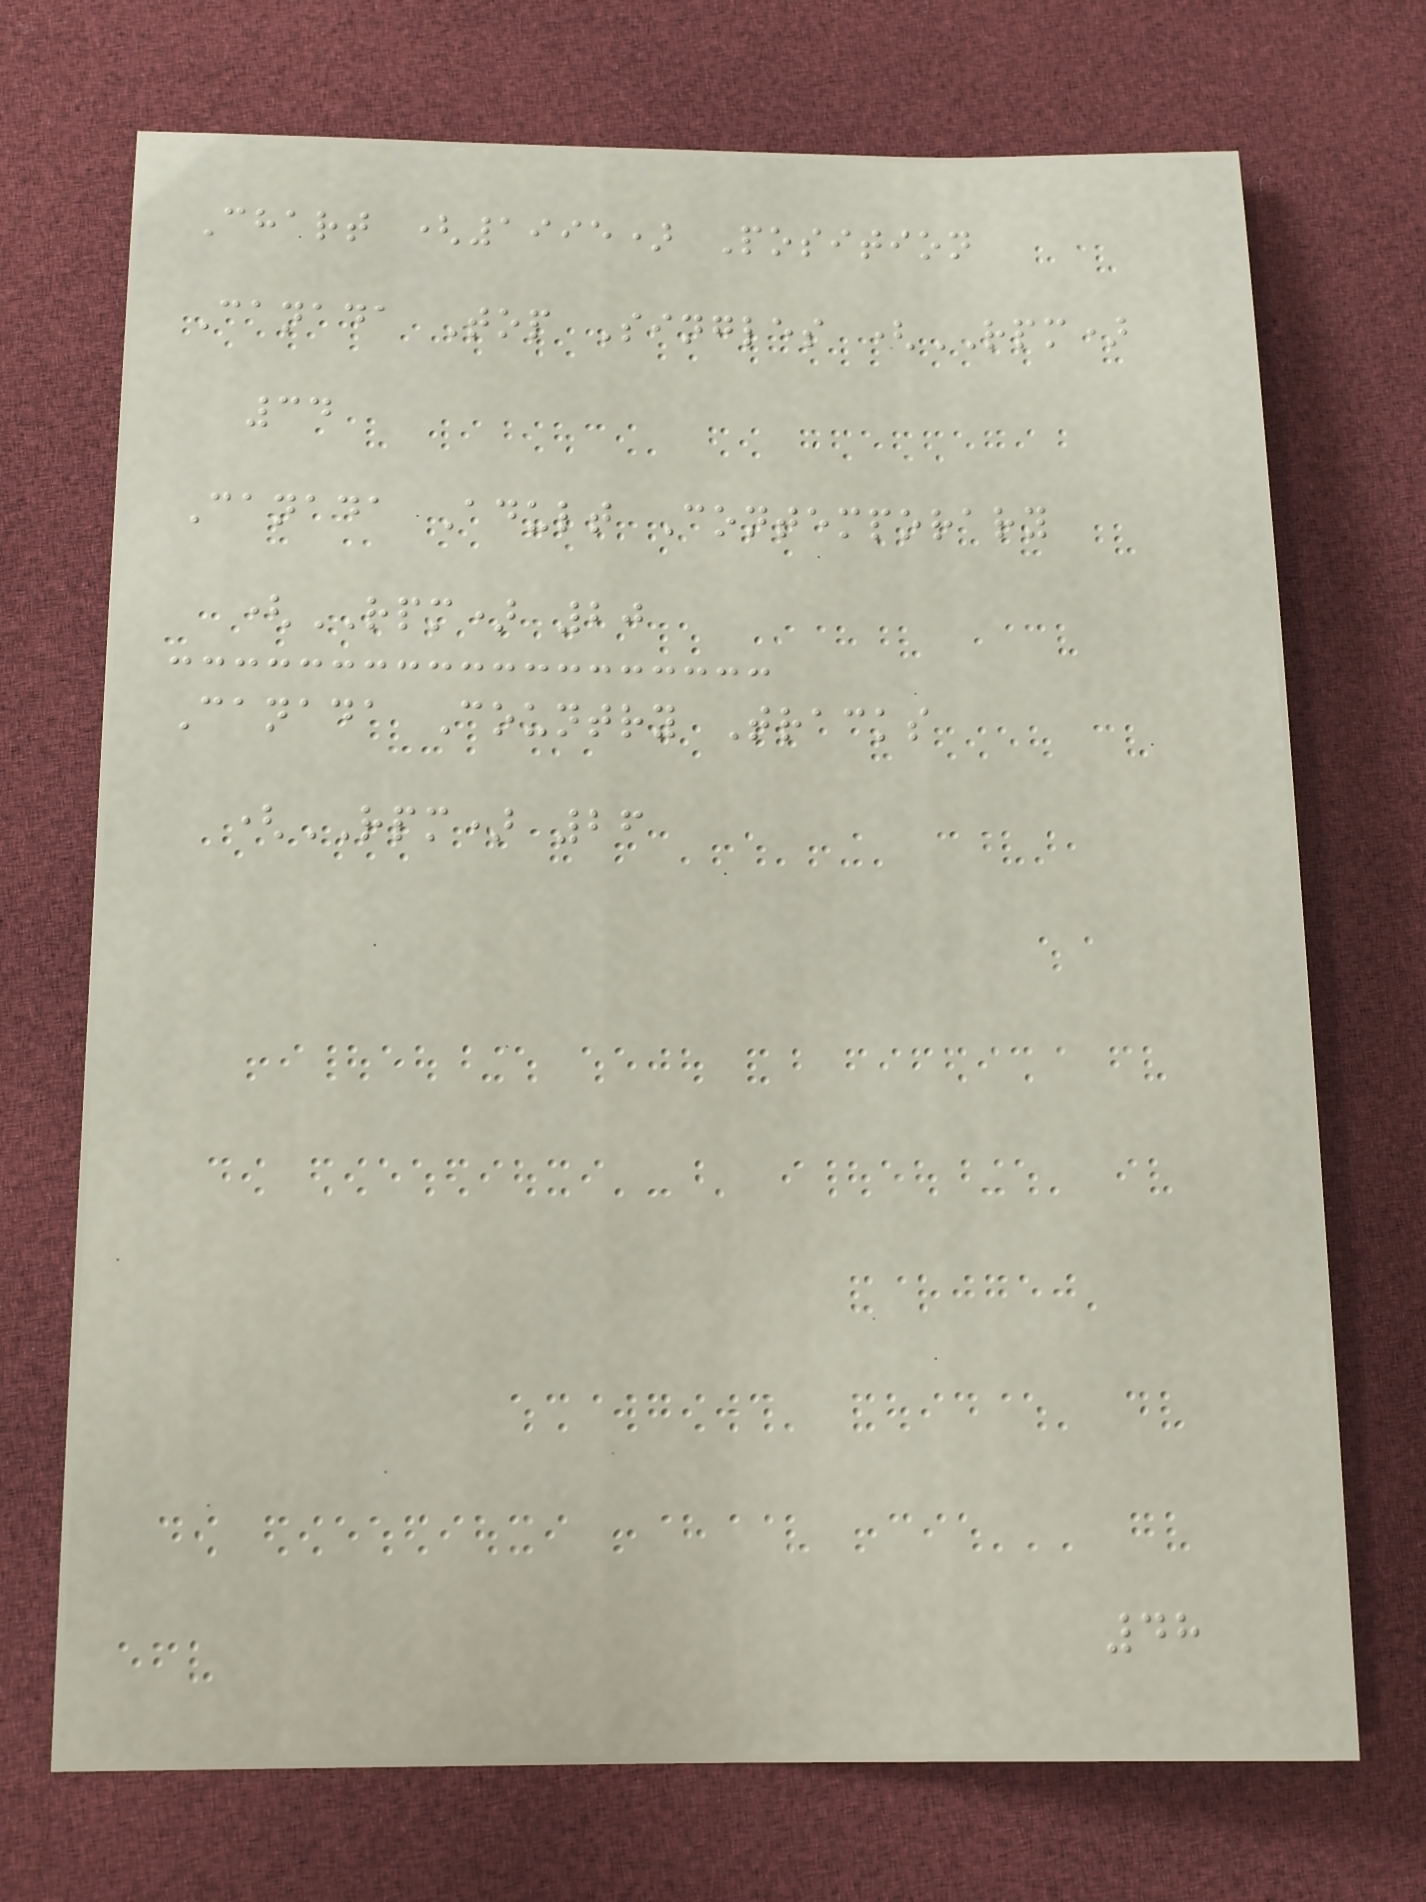Chart (1995) Position
Canada Top Singles (RPM)
34
Canada Adult Contemporary
(RPM) 20
Canada Country Tracks
(RPM) 26
48
